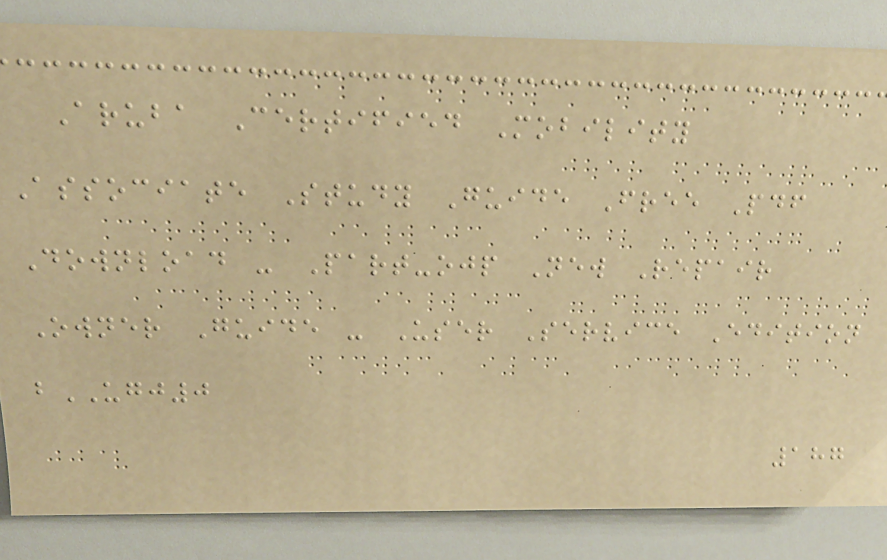Aruba Certified Mobility
Associate Study Guide Free Pdf
Download - Part-ojp New Repair
Owner Guide - User Service Edition
bUGJ0
187
